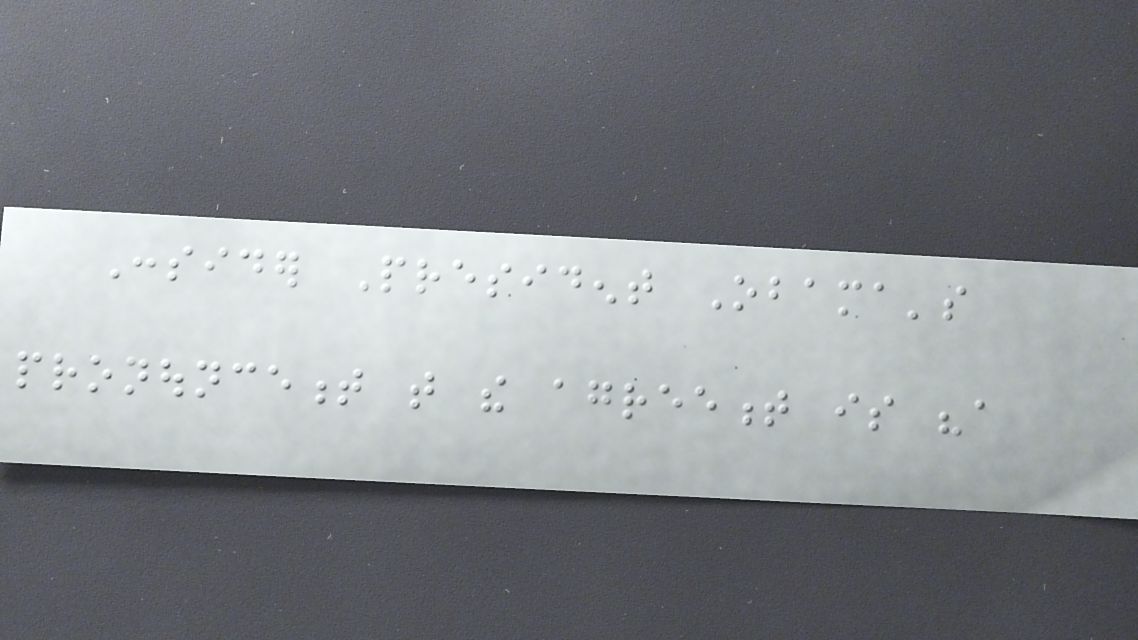Consider President Obama's
pronouncement that the agreement is "a
